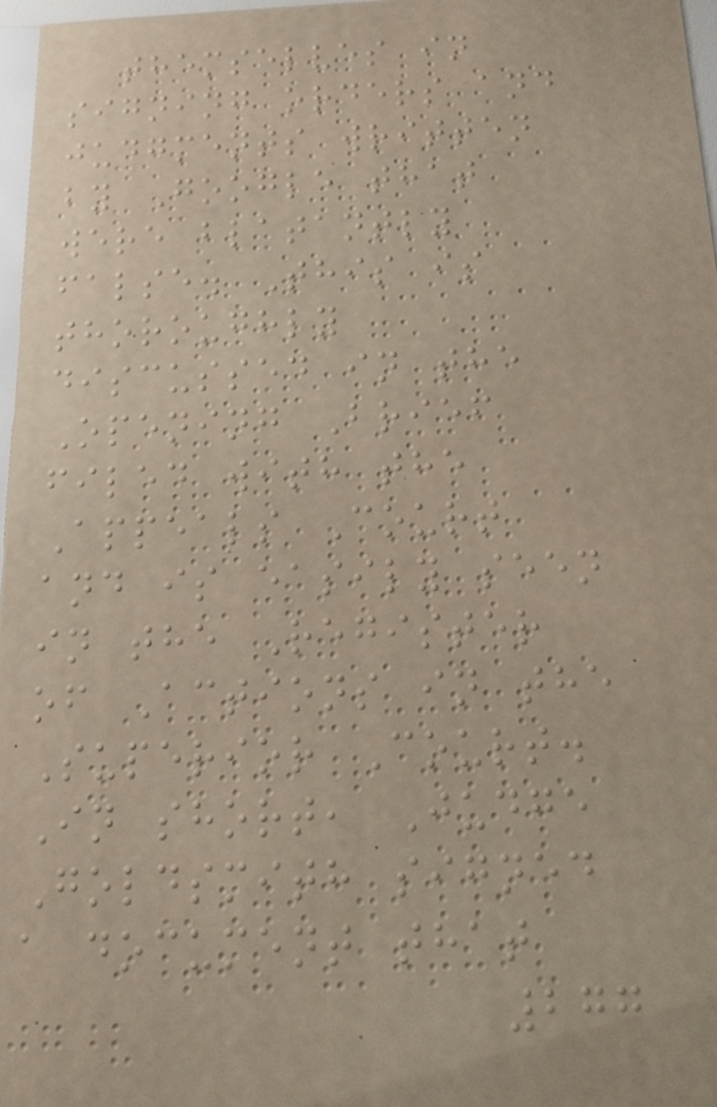themselves in
signing orders and
judgments written
by Google that
were blatantly
false. This is
thoroughly
discussed in the
Opening Brief
filed with the
Appeals Court
and is easily seen
in the Register
of Actions in the
Superior Court.
In short, Judge
Goldsmith signed
a document that
277
